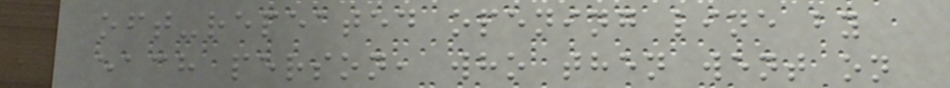oft-repeated opening line by
each person, who then went on
